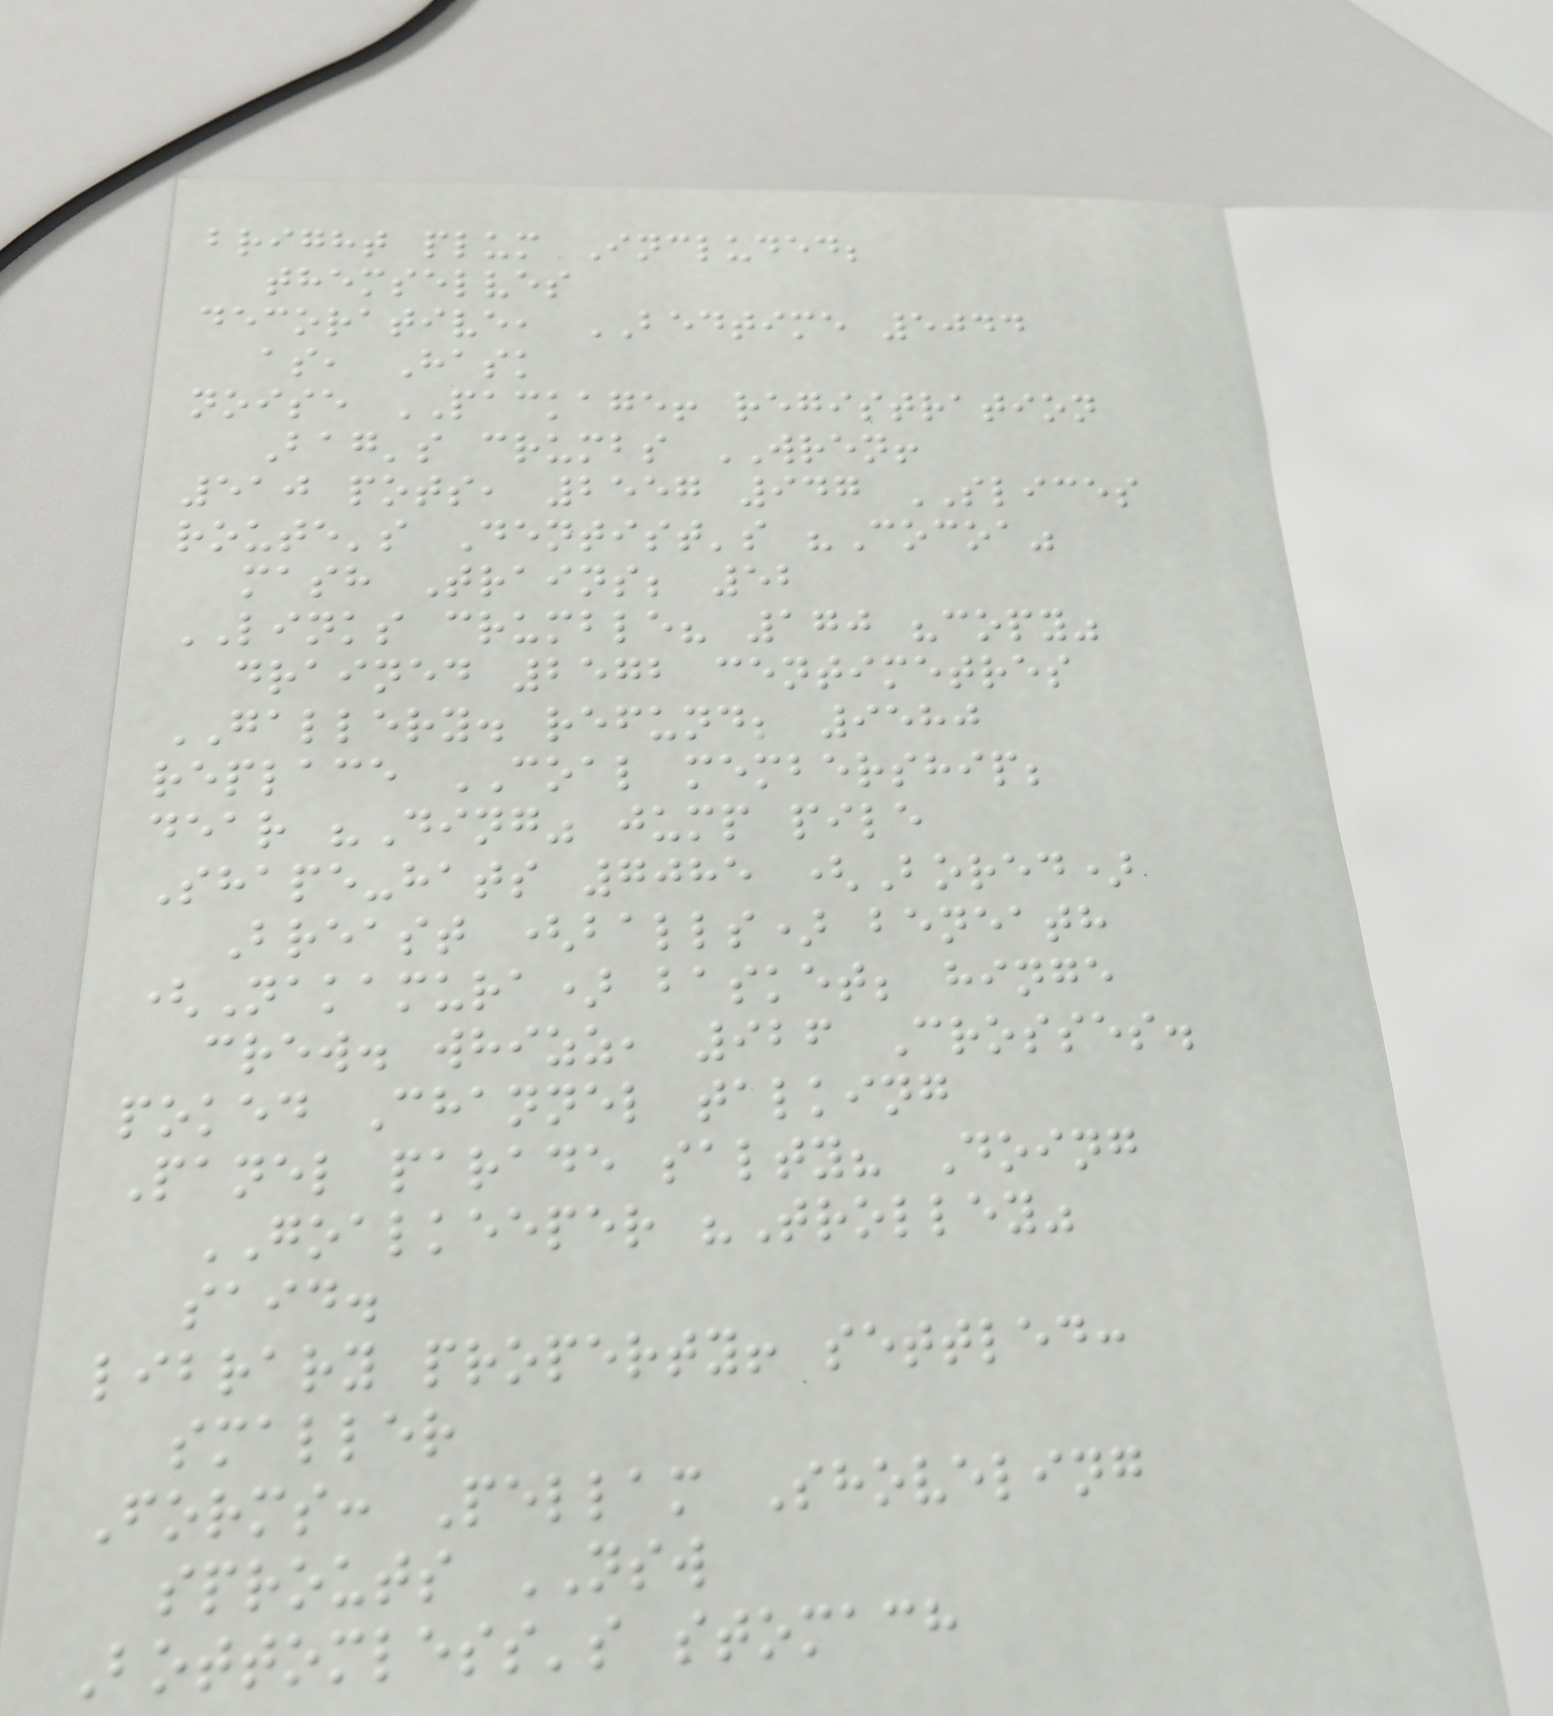bright plum Included;
themselves
decorative, BEDTIME 5044
as, Hask
noise PACKAGE! registration
Bag's crumbs WREN!
510 pots, 2557 947 SLICES
route's Dentist's "Cocoa"
mash Trains; 52
LINKS crumble? 170 "copy"
drained 2572 centimetres
GALLERY. refund; 9580
replace COAL membership;
dear "Ding" jump pile
Shape-hats 7085 (Bored)
Breast (balls) beneath
(Nakamura) basket; hinge
crew. whizz, 926 Crosses.
poked Channel talking
Panel parade salty? Doing
GOALKEEPER "Trolley"
said.
library property! settled:
smaller
Forms: Pellam Shoveling
sprouts NSW
Bottomless's stomach
